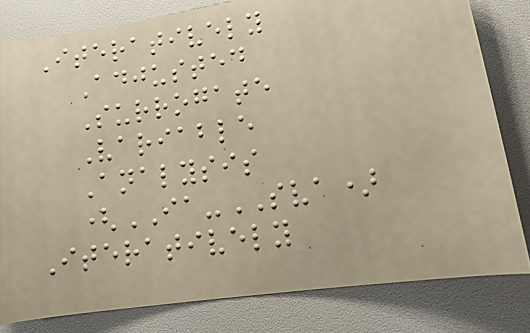Iteratively
Adjusted
Surrogate
Variable
Analysis
(IA-SVA)
Iteratively
